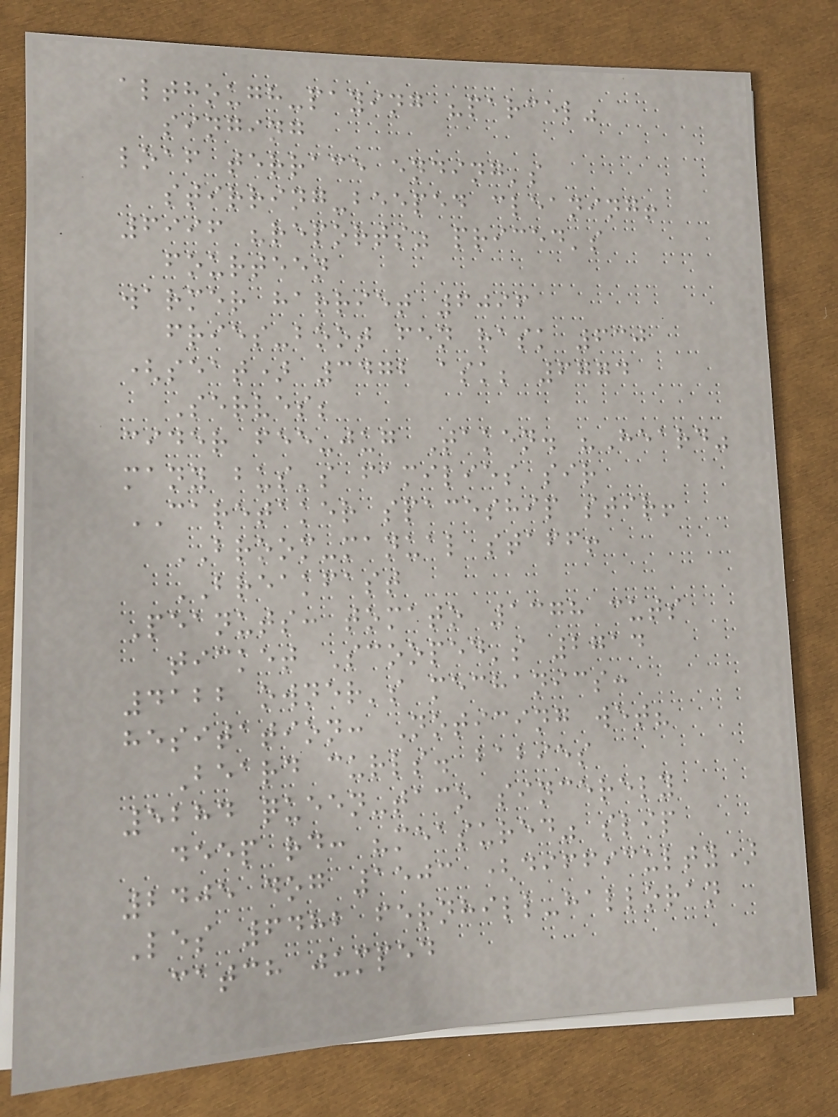although-paying "parcel"
singing
loaf terrace ending's
stirring-beeped cleaning!
6996 "reports" priced's
fourteen
warmer harriet 6096
fries-boot fen rask 630
(seat) 3472 ask; 6774
Serves;
cider fee-jug Taken. "Heard"
many bus's families sir
CARETAKER spaceship stir!
BROOM-manual staff!
BREAKFAST
Peanuts: tomato 1378 cuts
ticket Scooped's 2714
4122 owner's mechanics:
hesitation: Noticing wet?
Beard curls. babies
5284 queen-taco sincerely
deep rd: "measured" slip
2405 dog 1503 (difficulty)
Les 6482 fernhill-halloran
catch jumped
